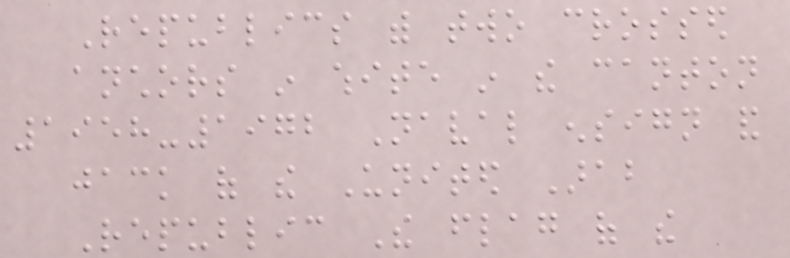Republics with two crossed
anchors in white in the canton
1958-1972 Naval ensign and
jack of the United Arab
Republic The flag of the
